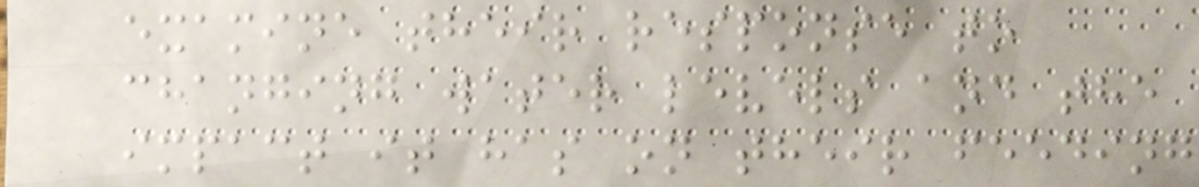examine their response to
changing water levels and the
impact it has on their feeding
